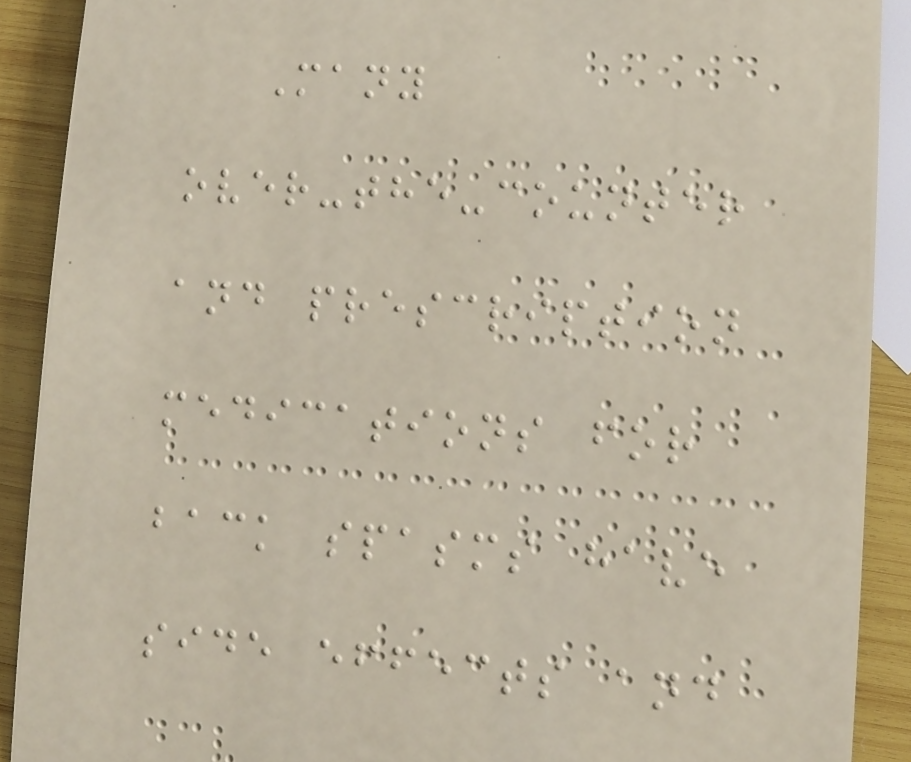Many
over-the-counter
and prescription
medications for
back spasms have
side effects and
